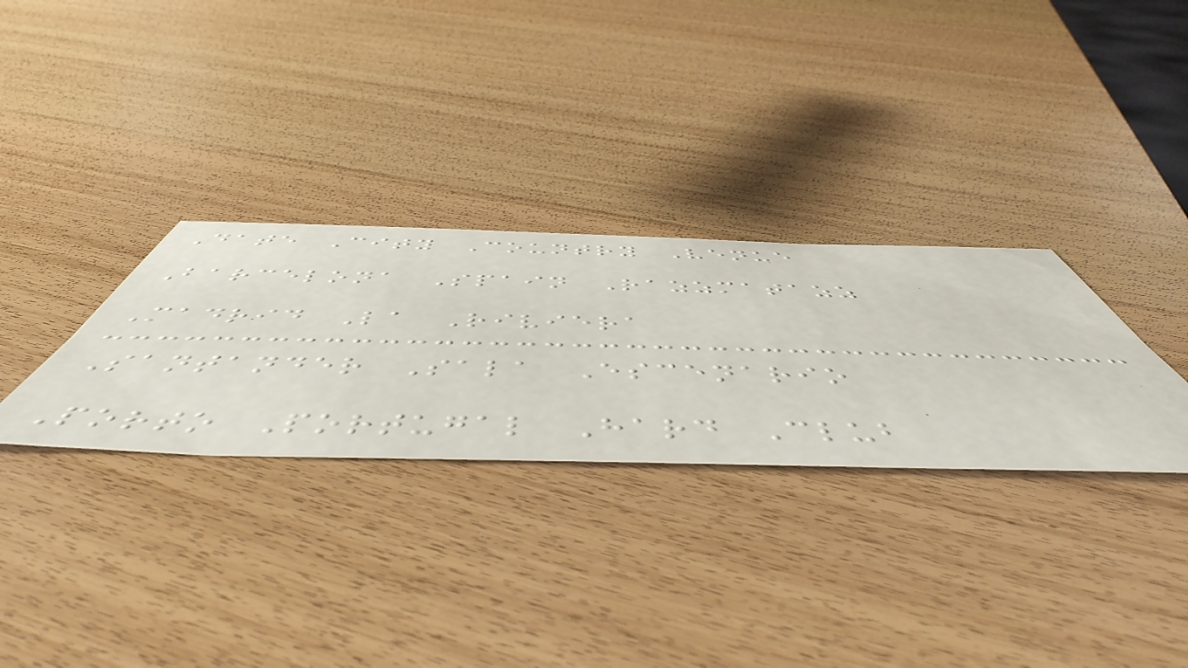Date City Country Venue
Barcelona Spain Razzmatazz
Madrid La Riviera
Santander Sala Escenario
Porto Portugal Hard Club
